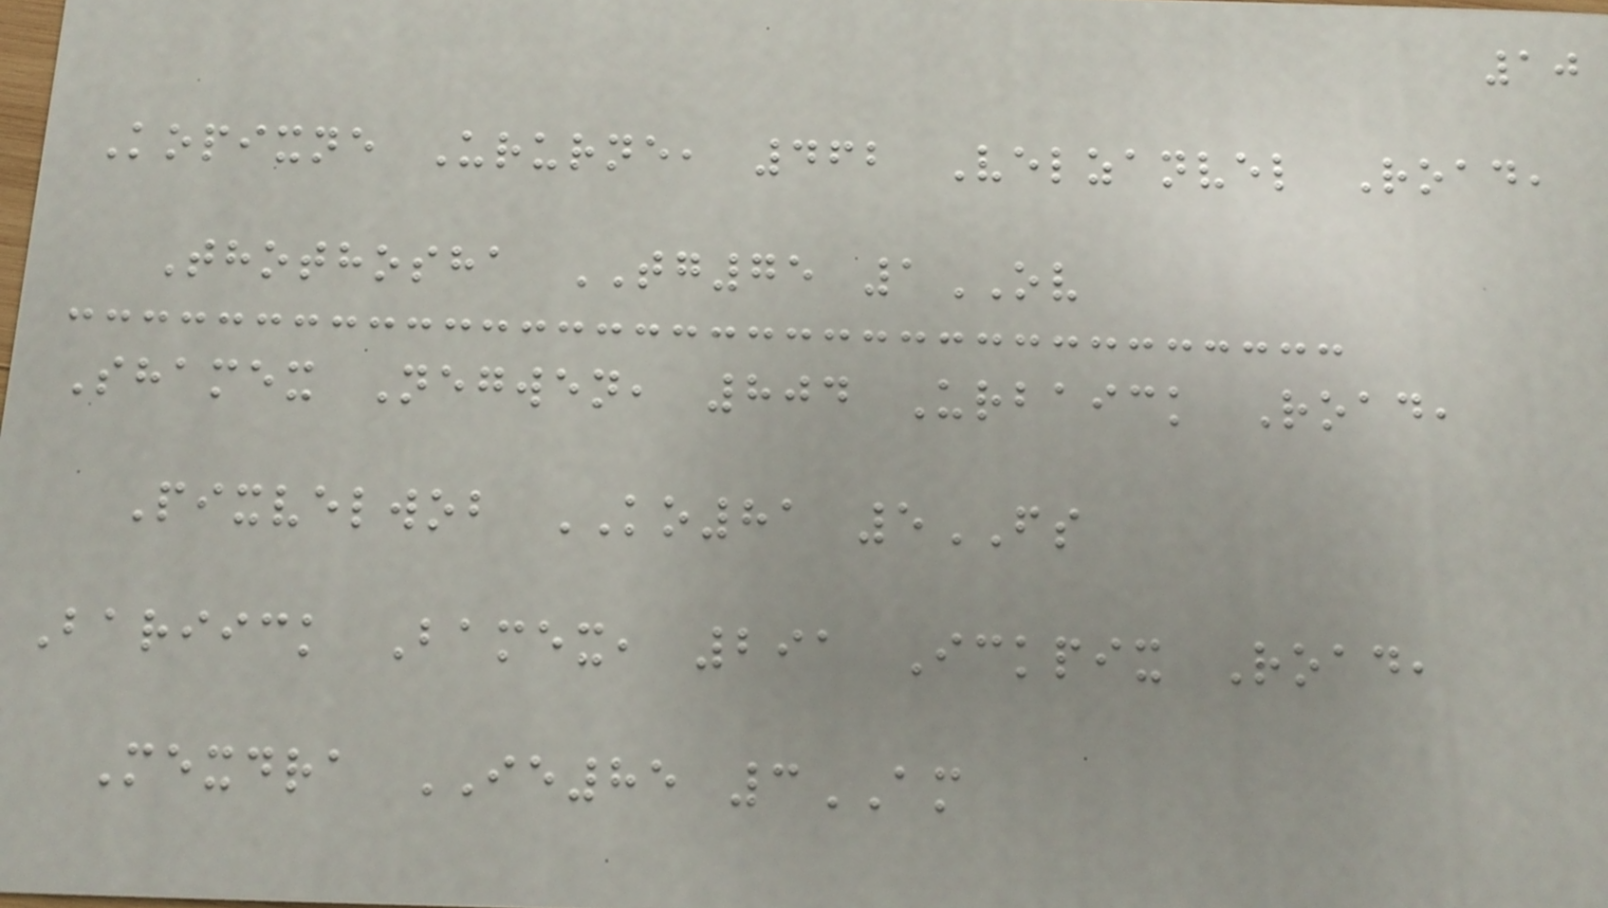10
Kopixne Ururne, 462 Velzanvel Road,
Thothosha TG75 1OV
Shamex Negwen, 804 Urbaick Road,
Pixvelwob KO81 5FS
Bariick Bamex, 291 Ickpix Road,
Mexdra IE85 3AM
